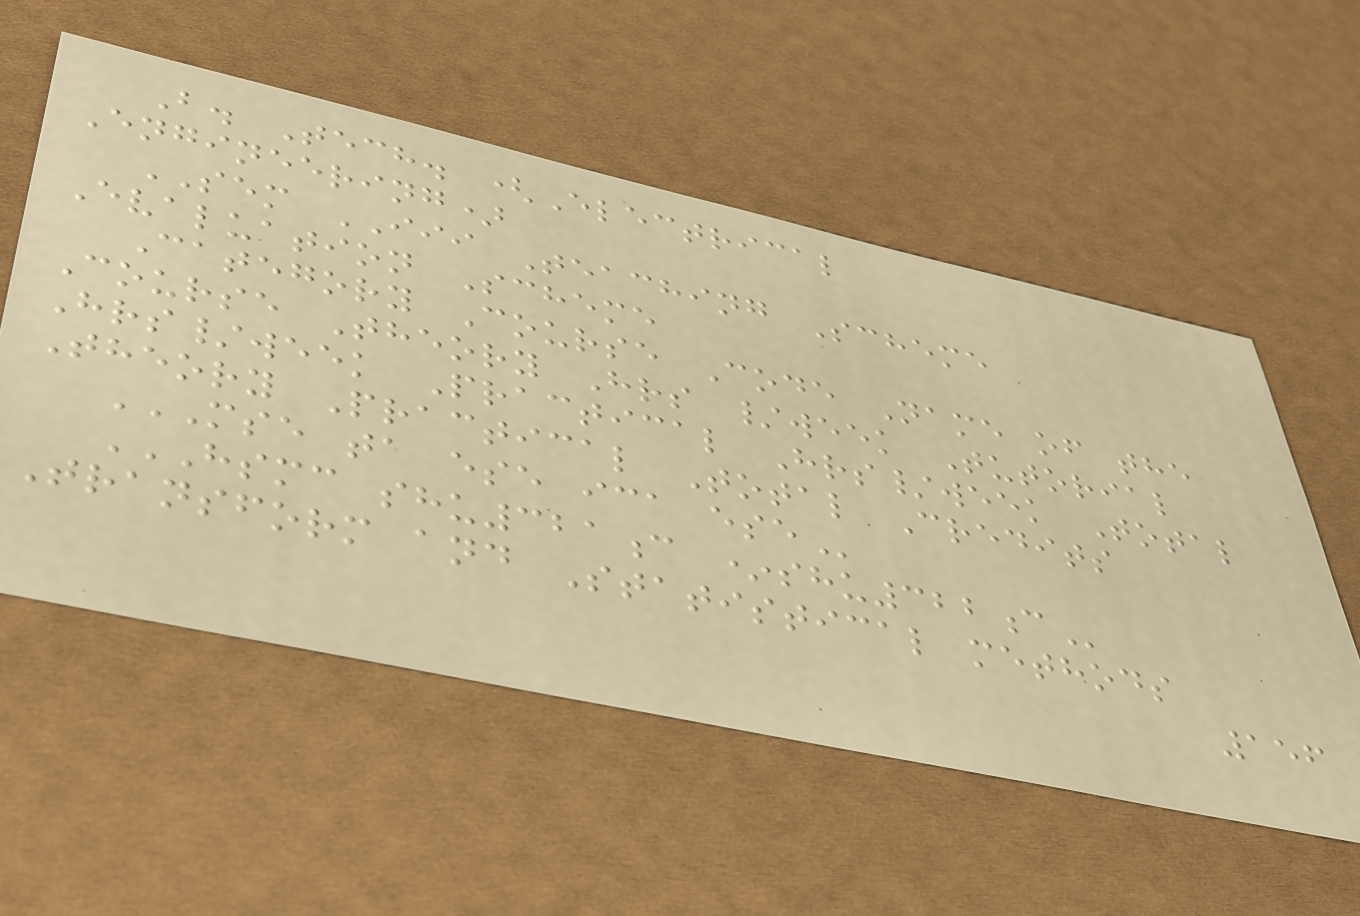B. Tech. (Electrical
Engineering)
SEM III Teaching Scheme
Evaluation Scheme
Category Course Code Name of the
Course Theory Hrs /week Tutorial
Hrs/week Practical Hrs/week Total
Theory Practical Total Credits
MSE TA ESE ICA ESE
HSMC SHU321C *SHU322C
Transform and Statistical methods
156
